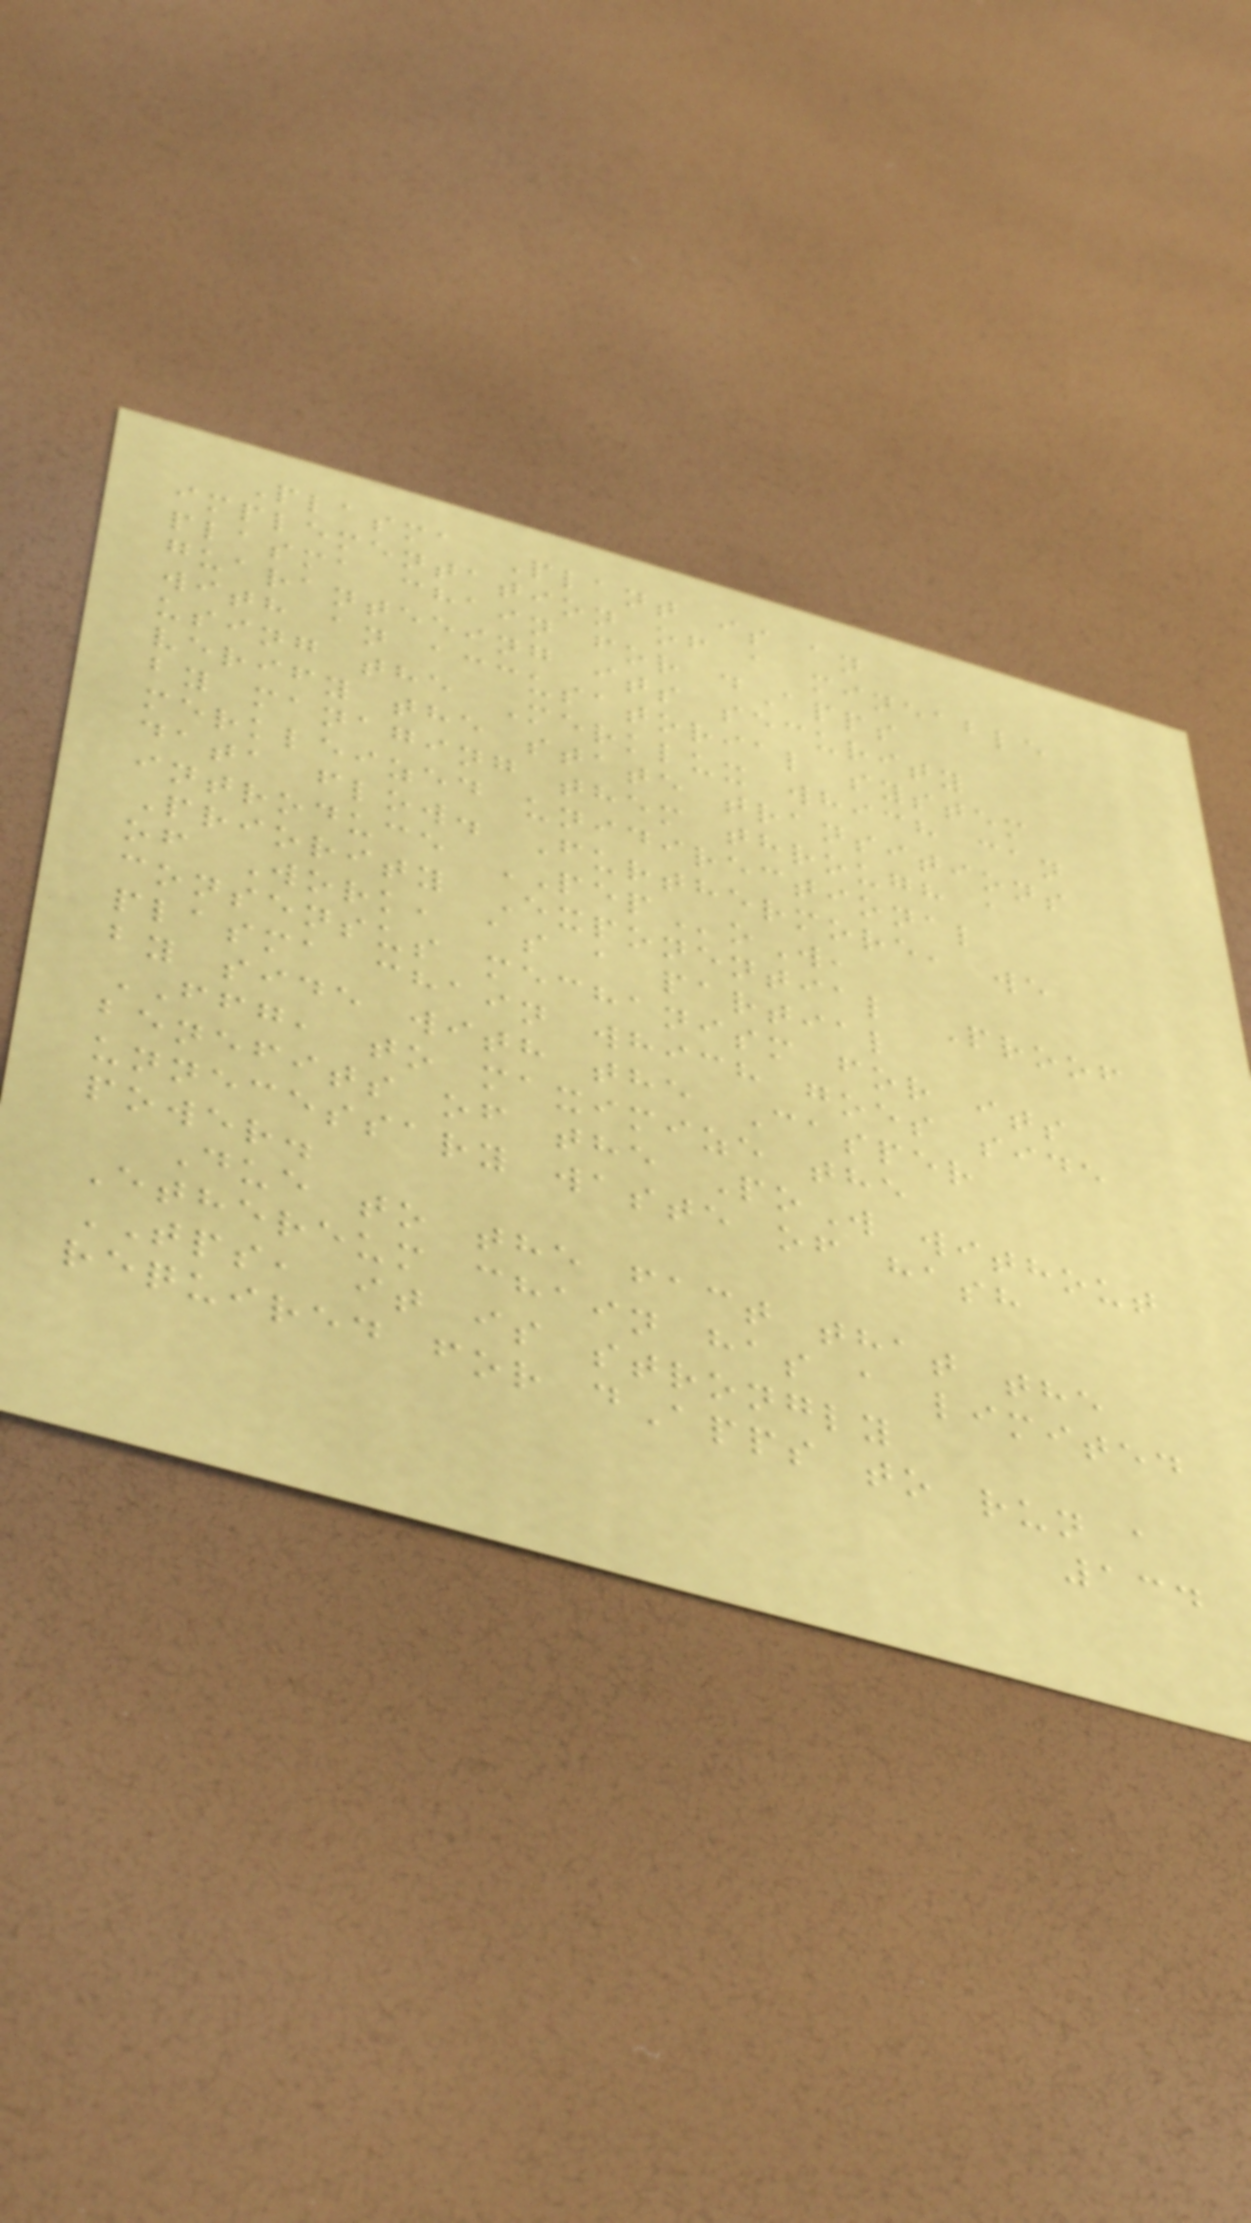Plasma Plant is an
implementation of a mineable
plasma chain for dApps
guaranteeing its security
with an accusatorial system
using the Merklux which can
verify the state transitions
by managing them through a
merkleized unidirectional
data flow. Furthermore, we
introduce PEPoW,
Priority Exponential Proof
of Work, as a partial
consensus mechanism for its
plasma chain which goes side
by side with the Casper
FFG, to maximize the
benefits of the PoW without
unnecessary waste of hash
power.
Due to the fact that the
Ethereum chain has a limited
TPS, it is strongly
required for dApps to run a
134
